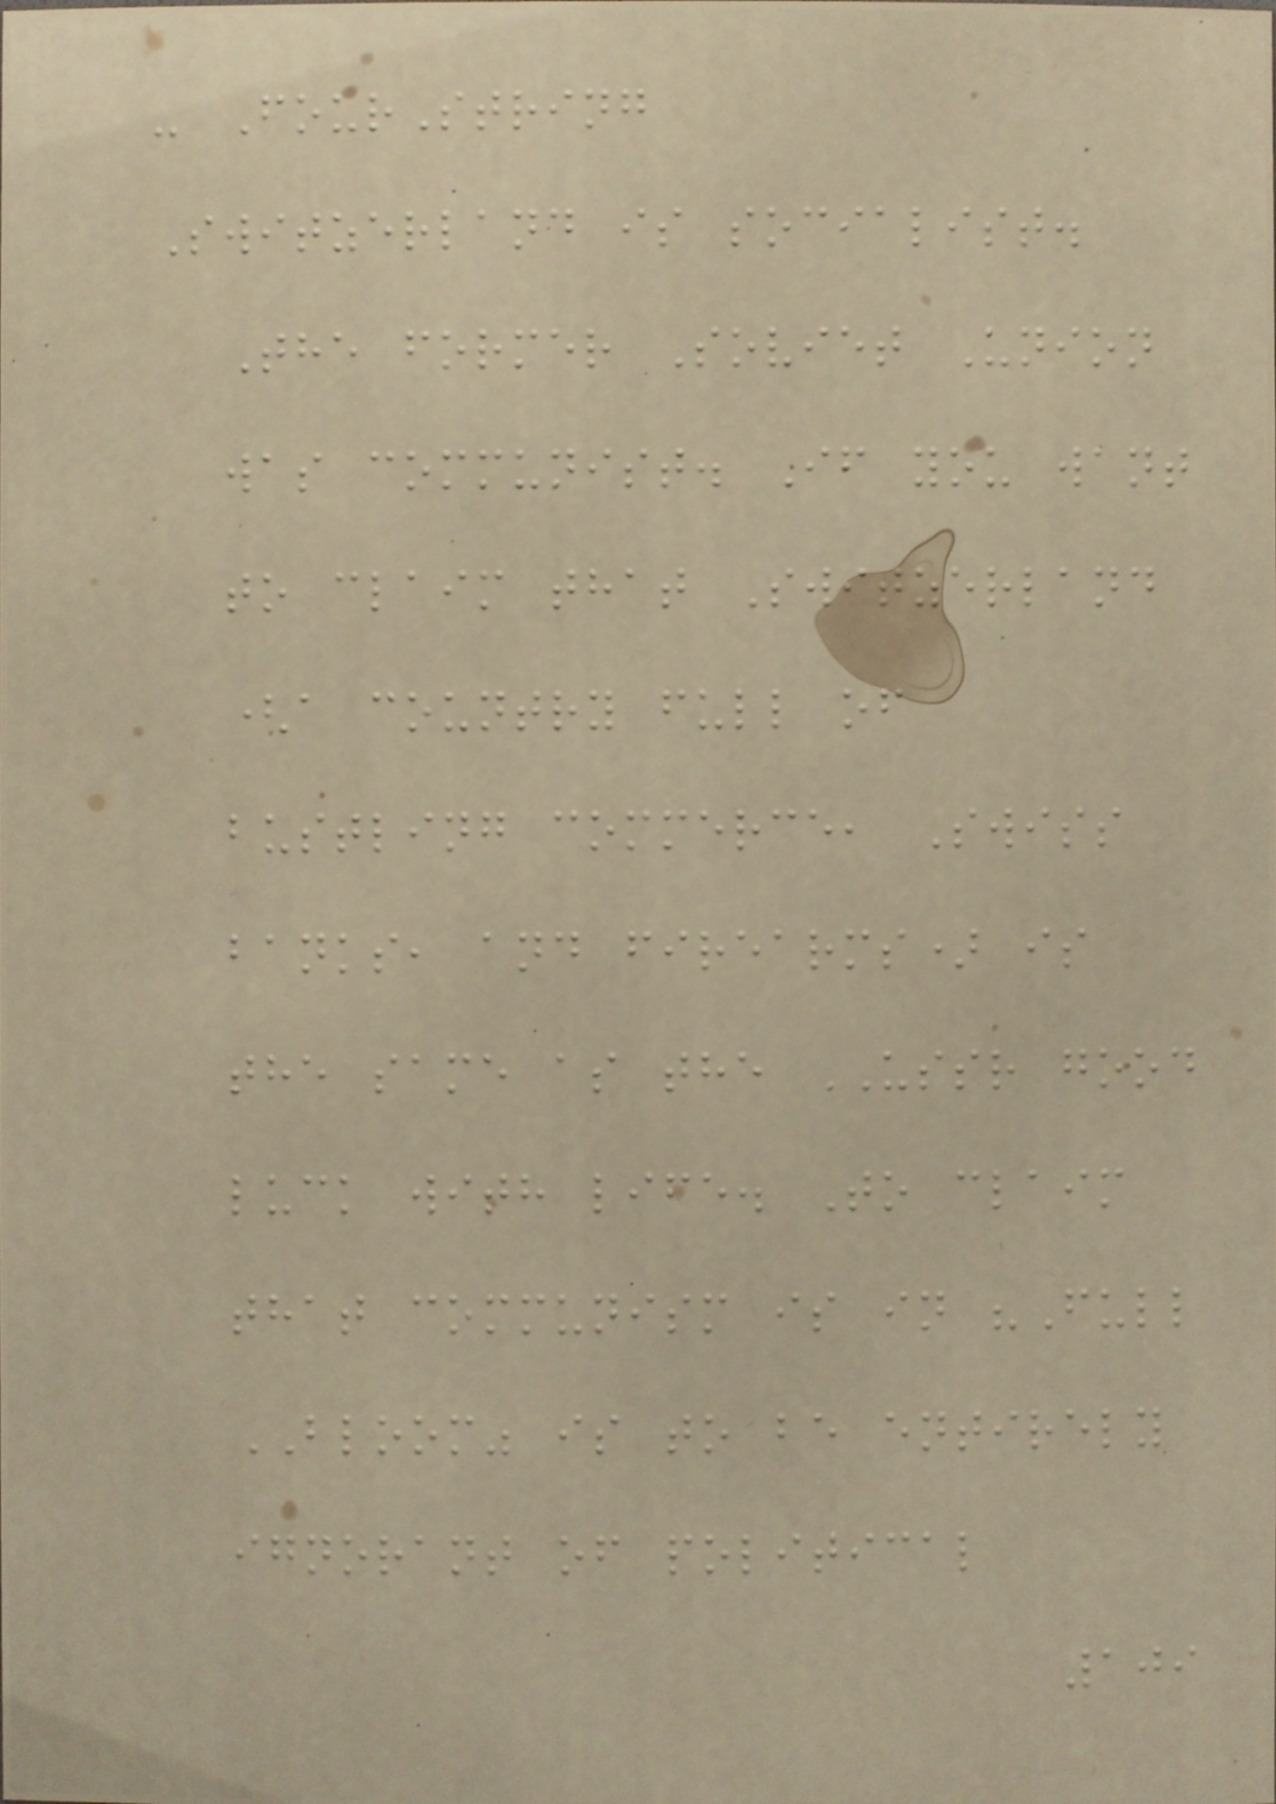- FourString
Switzerland is socialist.
The former Soviet Union
was communist. If you want
to claim that Switzerland
(a country full of
bustling commerce, Swiss
banks, and firearms) is
the same as the USSR good
luck with life. To claim
that communism is in "Full
BLOOM" is to be entirely
ignorant of political
109
